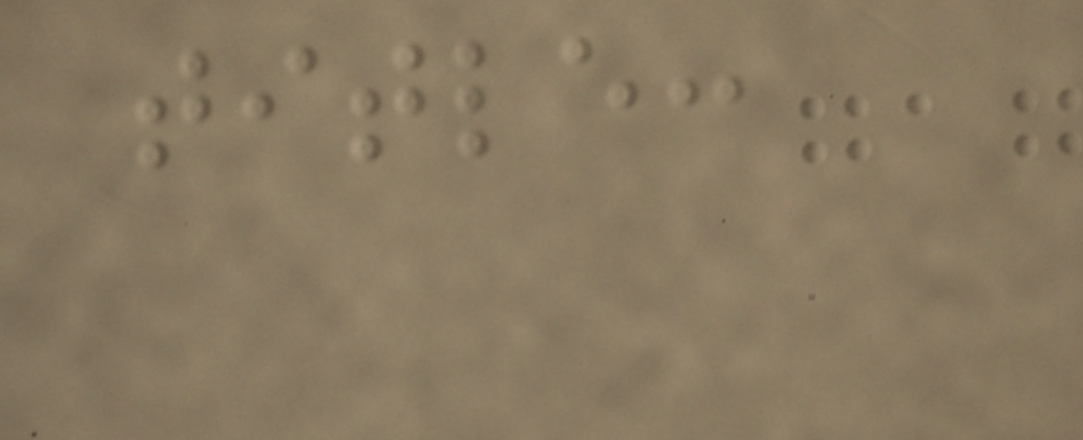title:
